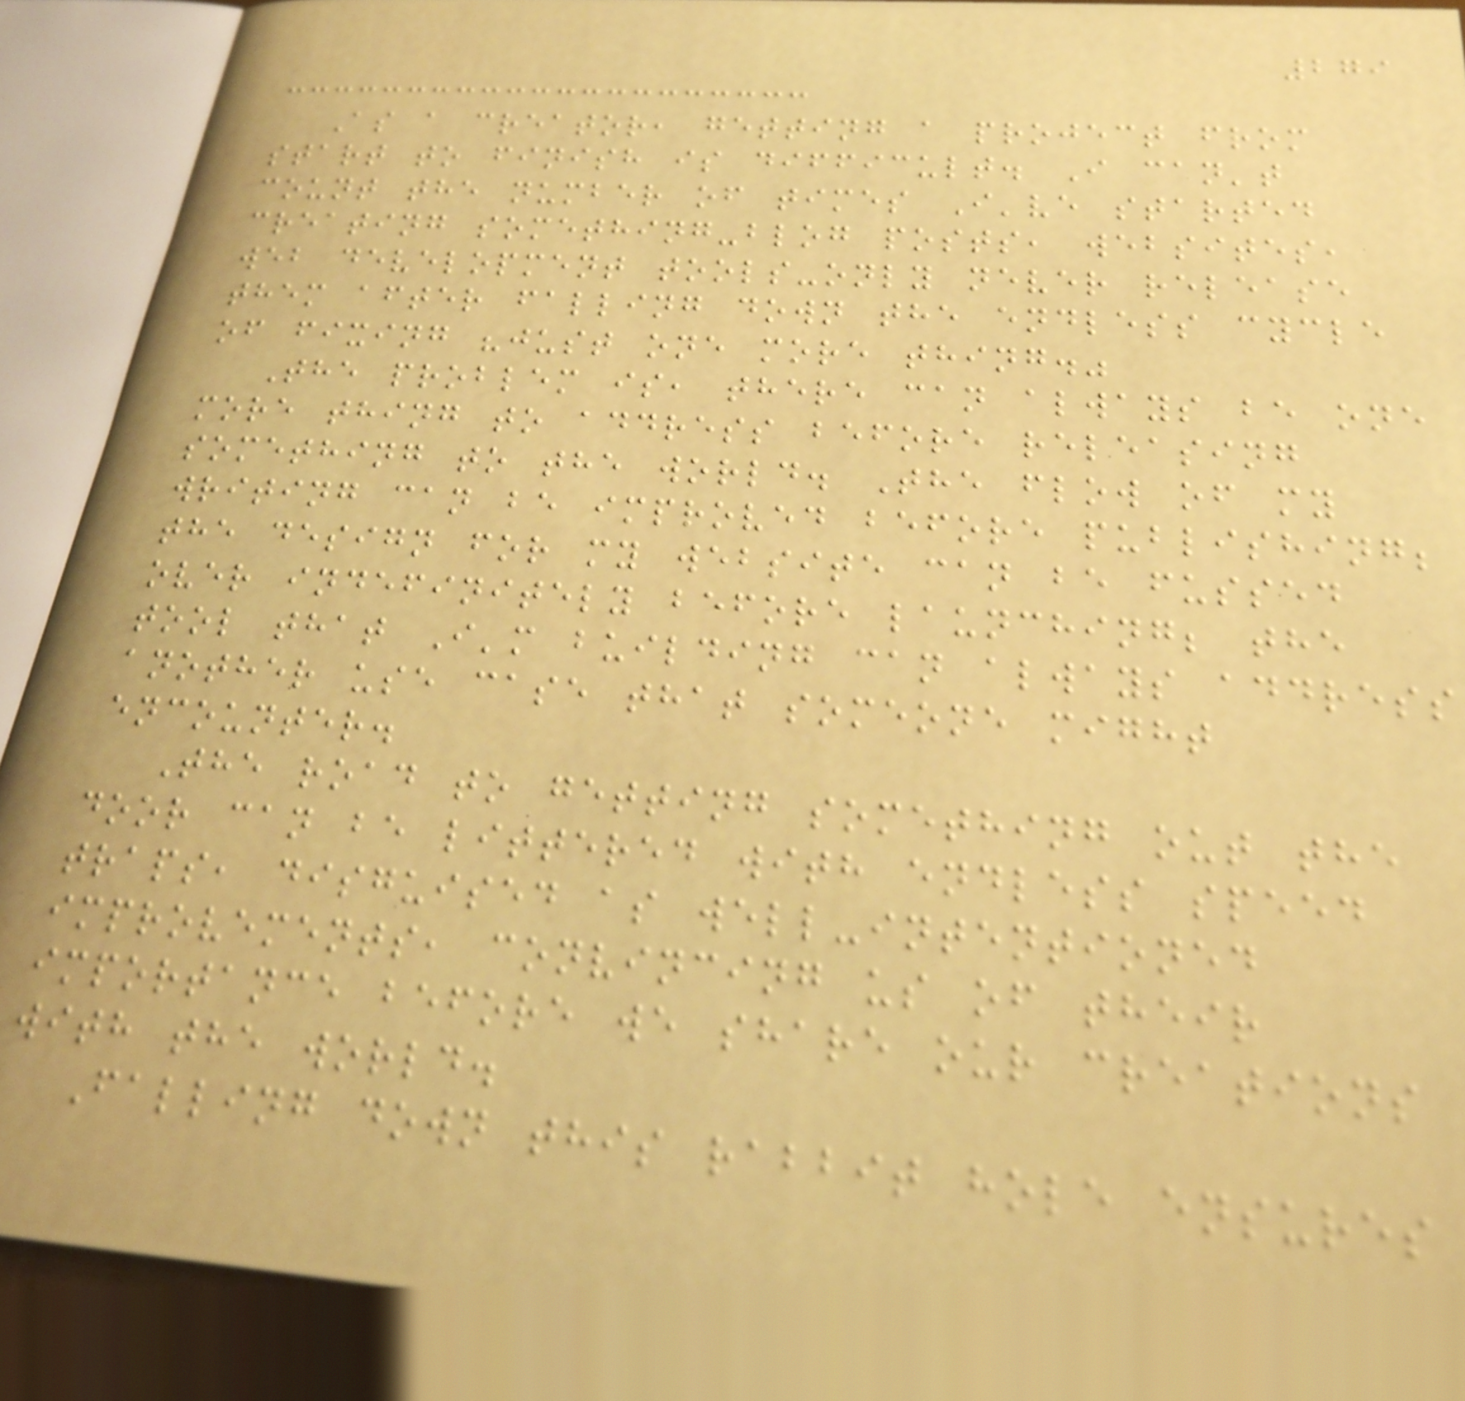279
As a creator, getting a project from
start to finish is difficult. I can't
count the number of times I've started
creating something-blog posts, websites,
web development tools-only never release
them after falling down the endless cycle
of fixing "just one more thing."
The problem is, there can always be one
more thing to address before releasing
something to the world. The flow of my
writing can be improved before publishing;
the design for my website can be fussed
over indefinitely before launching; the
tool that I'm building can always address
another use case that someone might
encounter.
The road to getting something out the
door can be littered with endless speed
traps, disguised as well-intentioned
improvements, convincing us of their
importance before we share our creations
with the world.
Falling down this rabbit hole ensures
